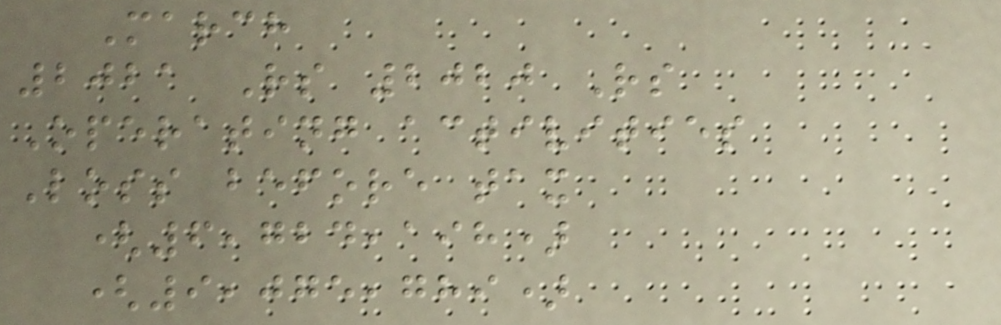March
2021 Rs 2020 Rs
Operating activities
Loss before tax
(6,724,198)
(9,075,789)
